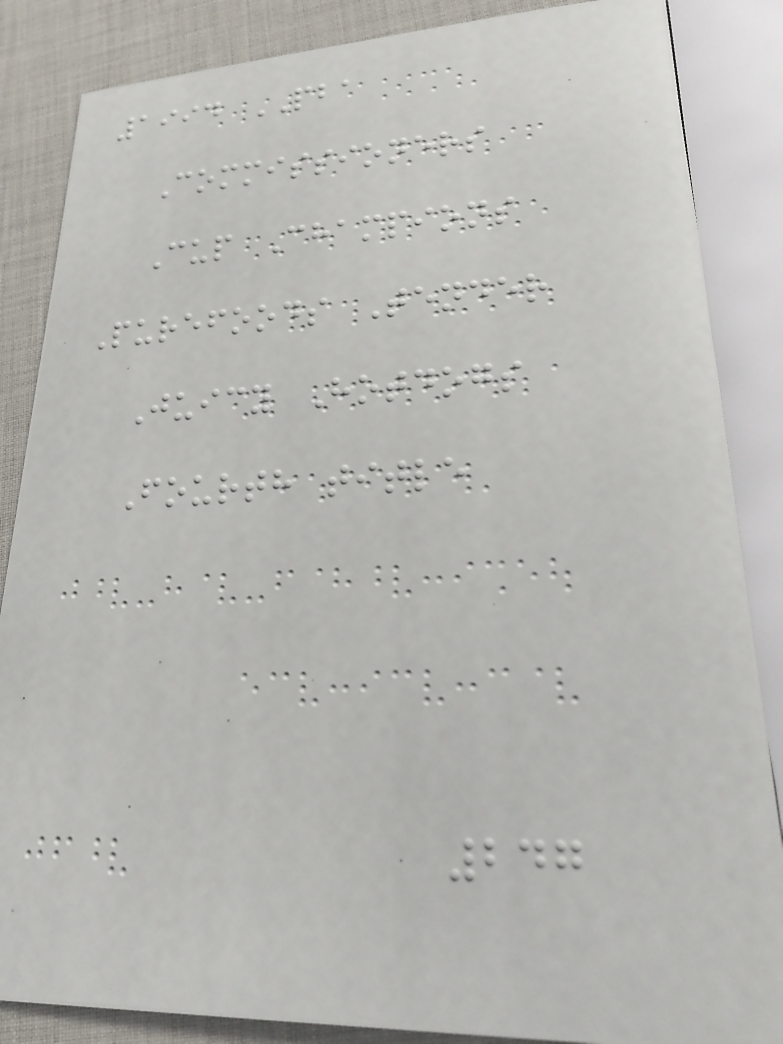1994 PBA
Commissioners
Cup Champions
Purefoods Tender
Juicy Hotdogs
Fourth title
247
